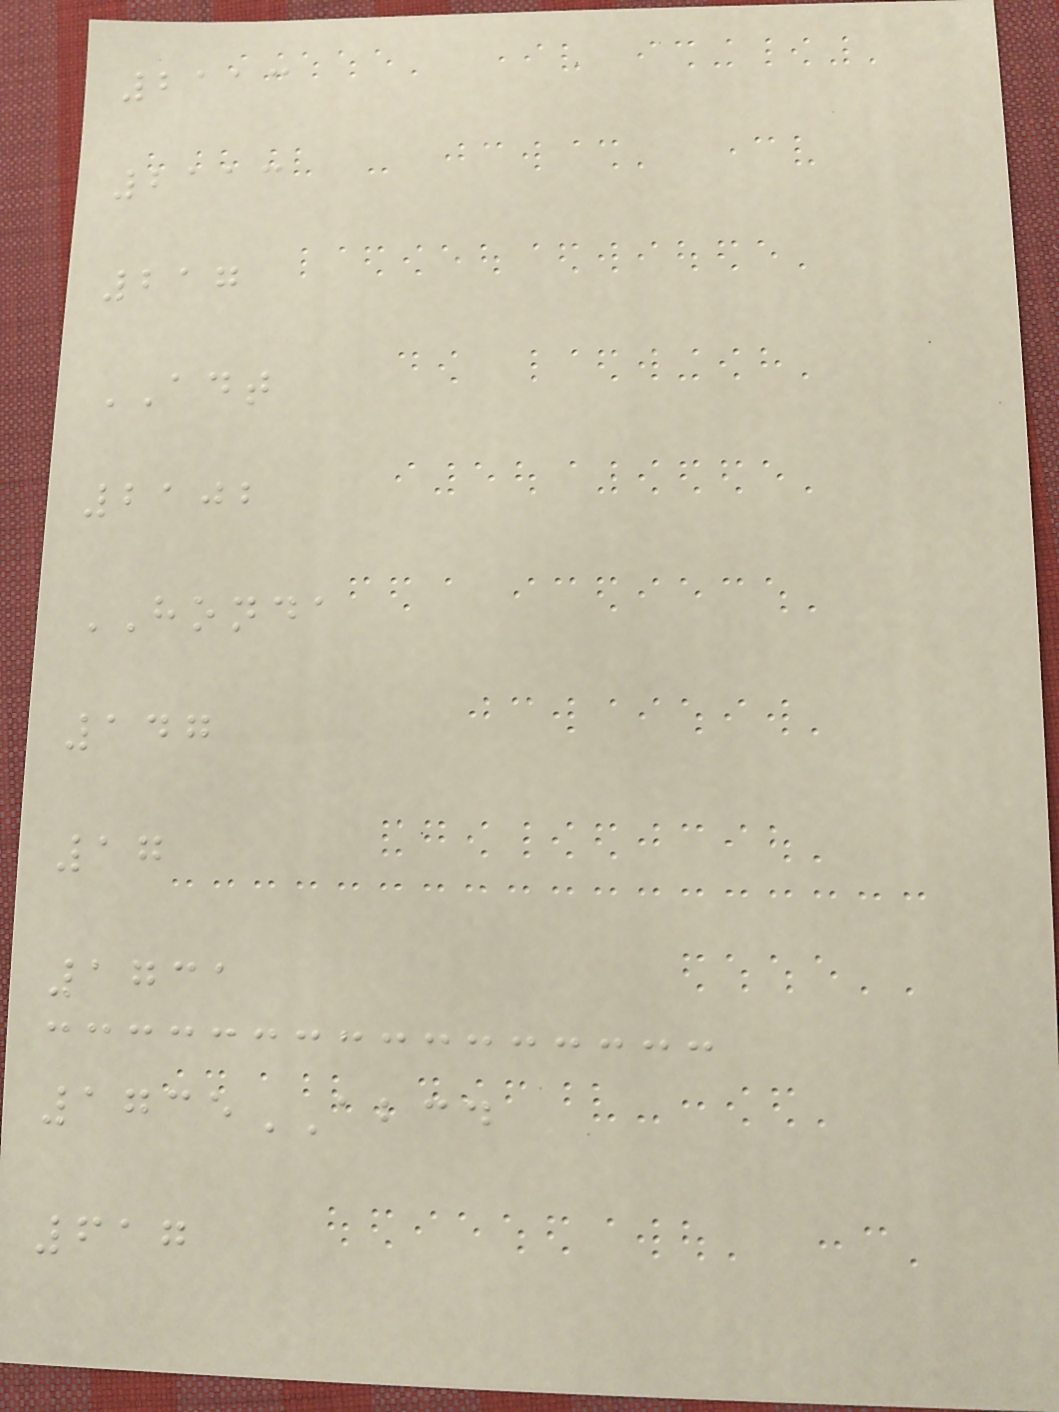2113
2113
217
ADT
2102
HONDA
147
17
1731
1735ABCD
617
